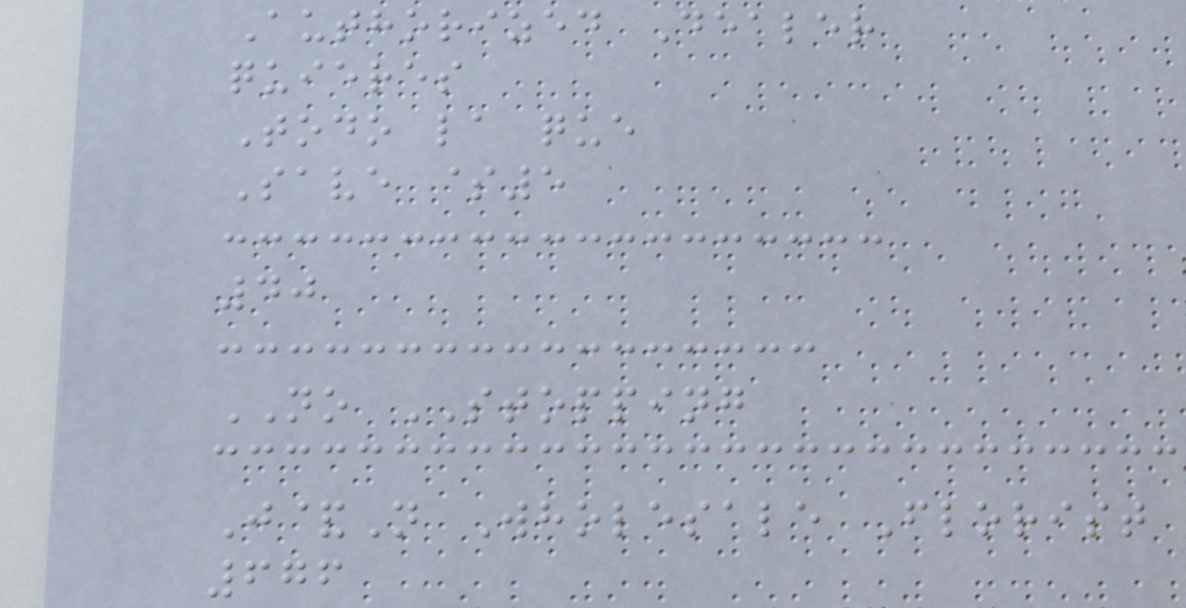Authorized Dealer
quieres
Todo la que
Save $5
40
NO STOPPING
J&N Wholesale Florist
676
